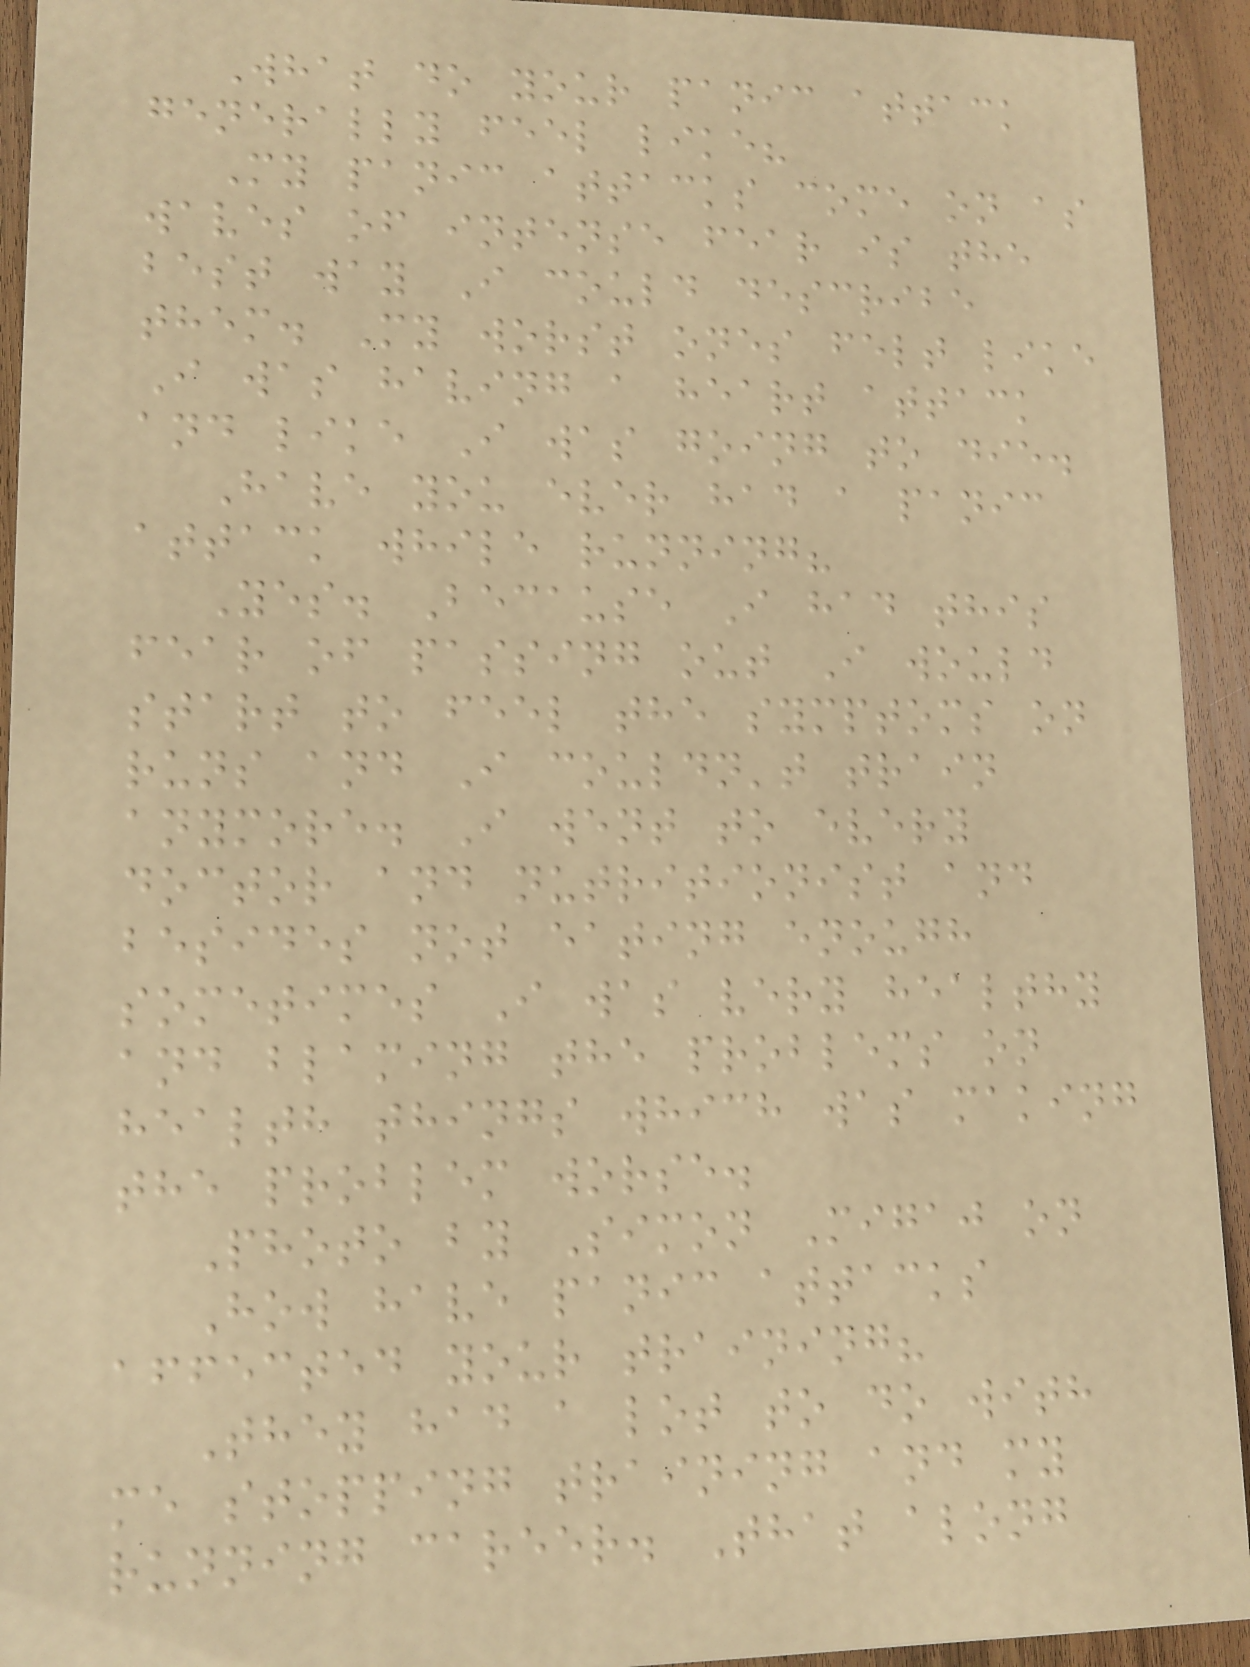What do your panic attack
generally feel like?
My panic attacks come on as
waves of intense fear is the
best way I could describe
them. My worst ones felt like
I was having a heart attack
and like I was going to die.
Have you ever had a panic
attack while running?
Yes. Because I had this
fear of passing out I would
start to feel the symptoms on
runs and I couldn't train
anymore. I went to every
doctor and nutritionist and
besides not eating enough
sometimes I was very healthy
and blaming the problems on
health things which was making
the problem worse.
Photo by Simon Migaj on
How have panic attacks
affected your training?
They had a lot to do with
me stopping training and my
running career. That along
